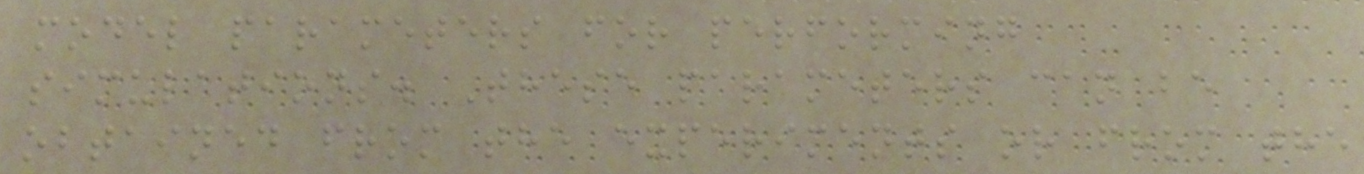model parameters for performing
simulations. These parameters can be
obtained from the experiments or from the
